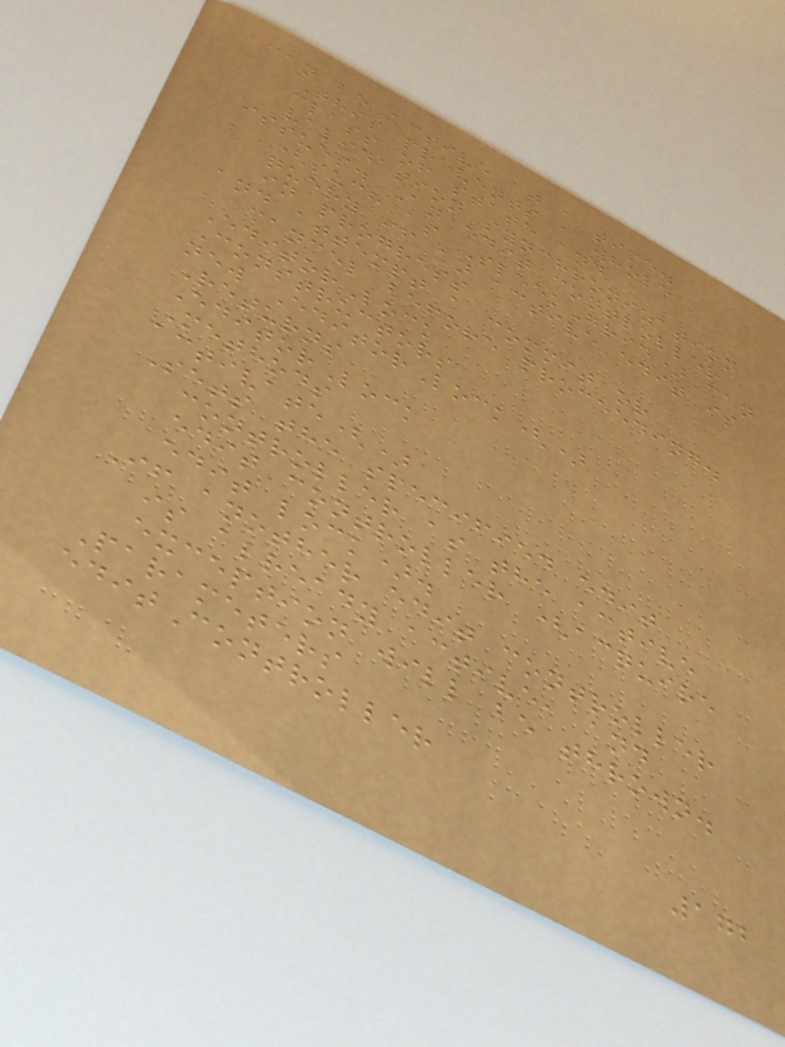can be active at a time.
This prevents a whole
class of state and
validation synchronization
issues. An edit controller
(such as SleekGrid) can
query if an active edit is
in progress
and attempt a commit or
cancel before proceeding.
EditorLock
Constructors
new EditorLock()
Returns
EditorLock
Methods
activate()
Sets the specified edit
controller as the active
edit controller (acquire
edit lock).
If another edit controller
is already active, and
exception will be thrown.
Parameters
editController
172
